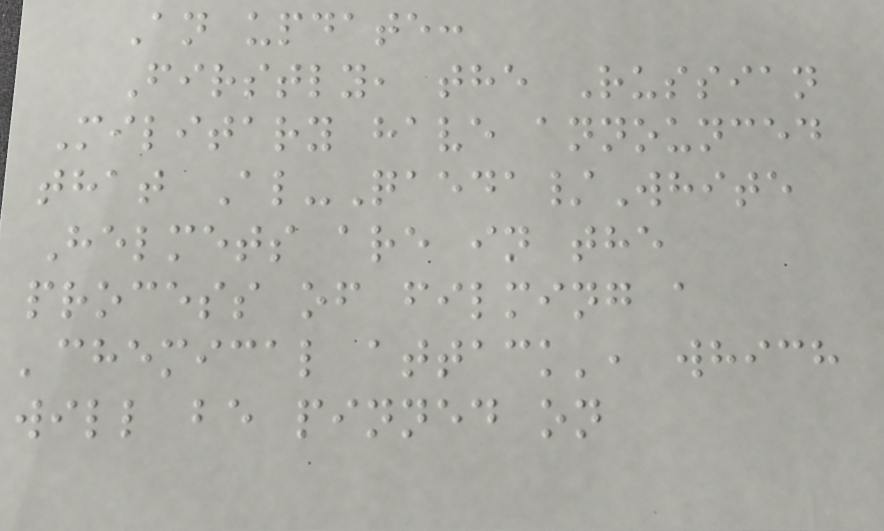An update:
Firstly, the Russian
Military have announced
that Al-Qaeda/White
Helmets are in the
process of filming a
'chemical attack', which
will be pinned on
